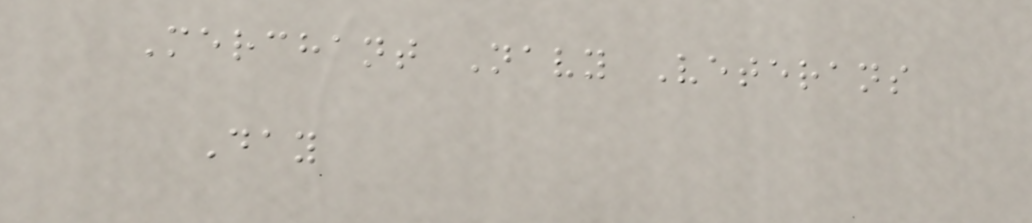Merchant Navy Veterans
Day
